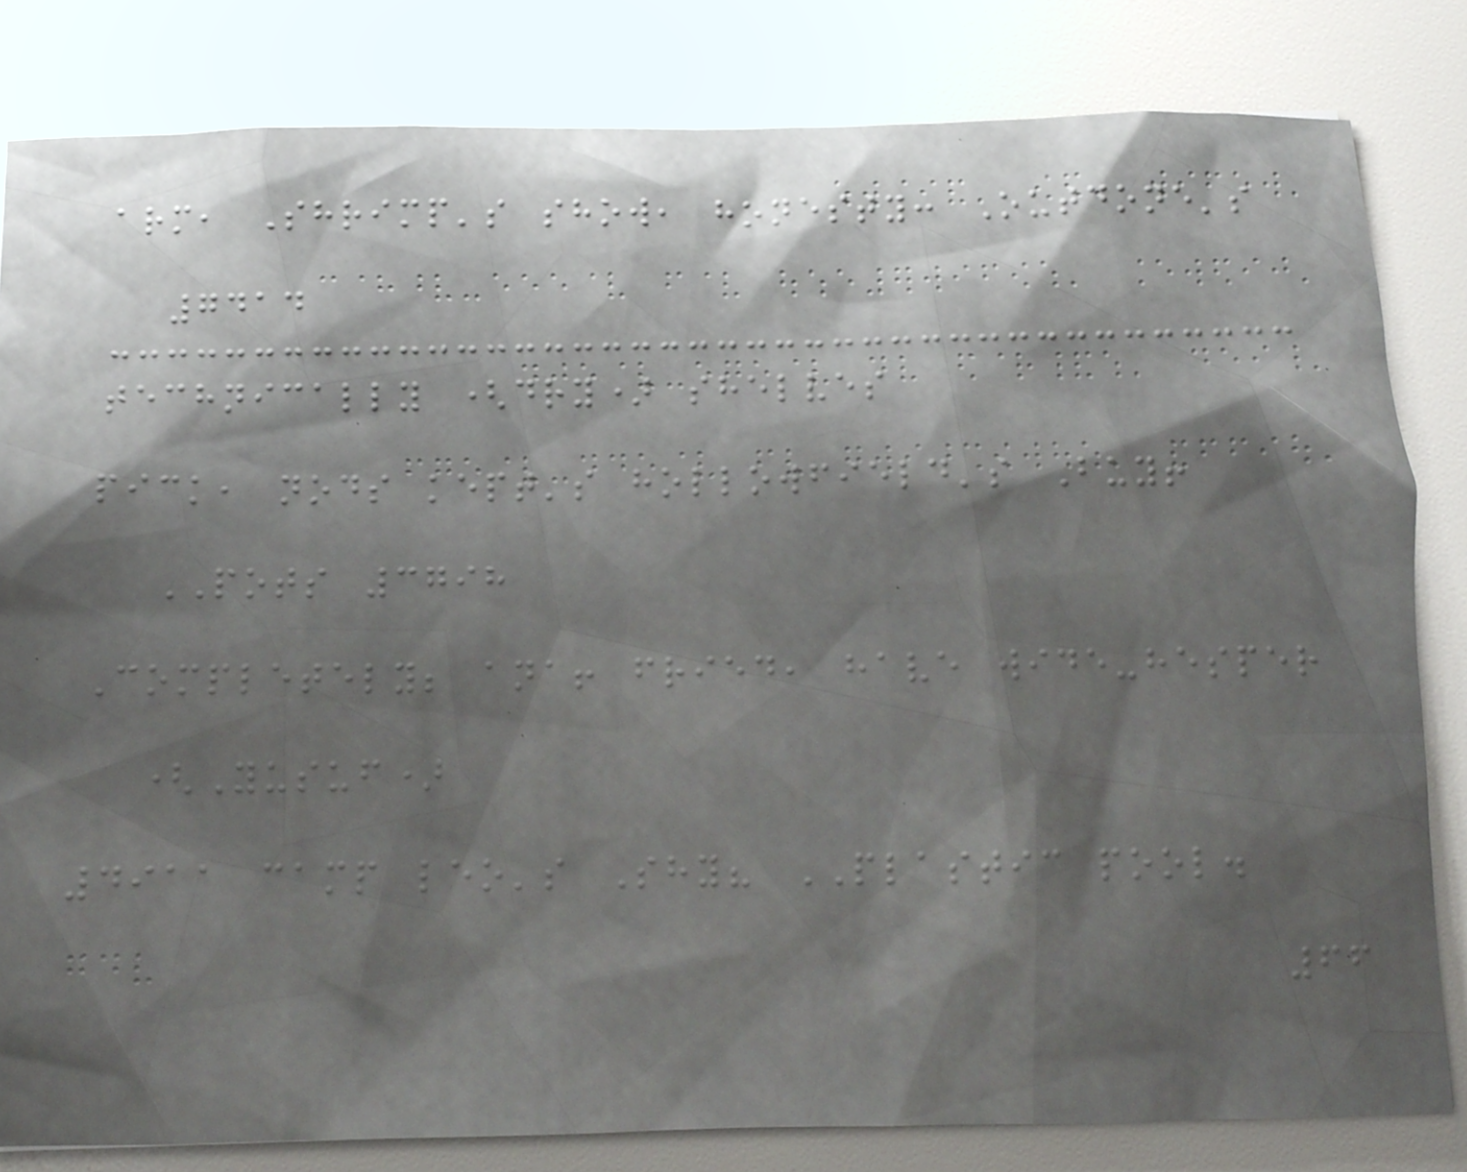arm, Shrimp's show, honesty: Outdone's
7414
technically (dry) shelves
pick, nods kept's hollowfield's Buy!
POTS 3798
Completely; ana! fried, have wide-hesper
(Yusuf)
4911 camp leo's Shy? PLASTIC pool.
66
